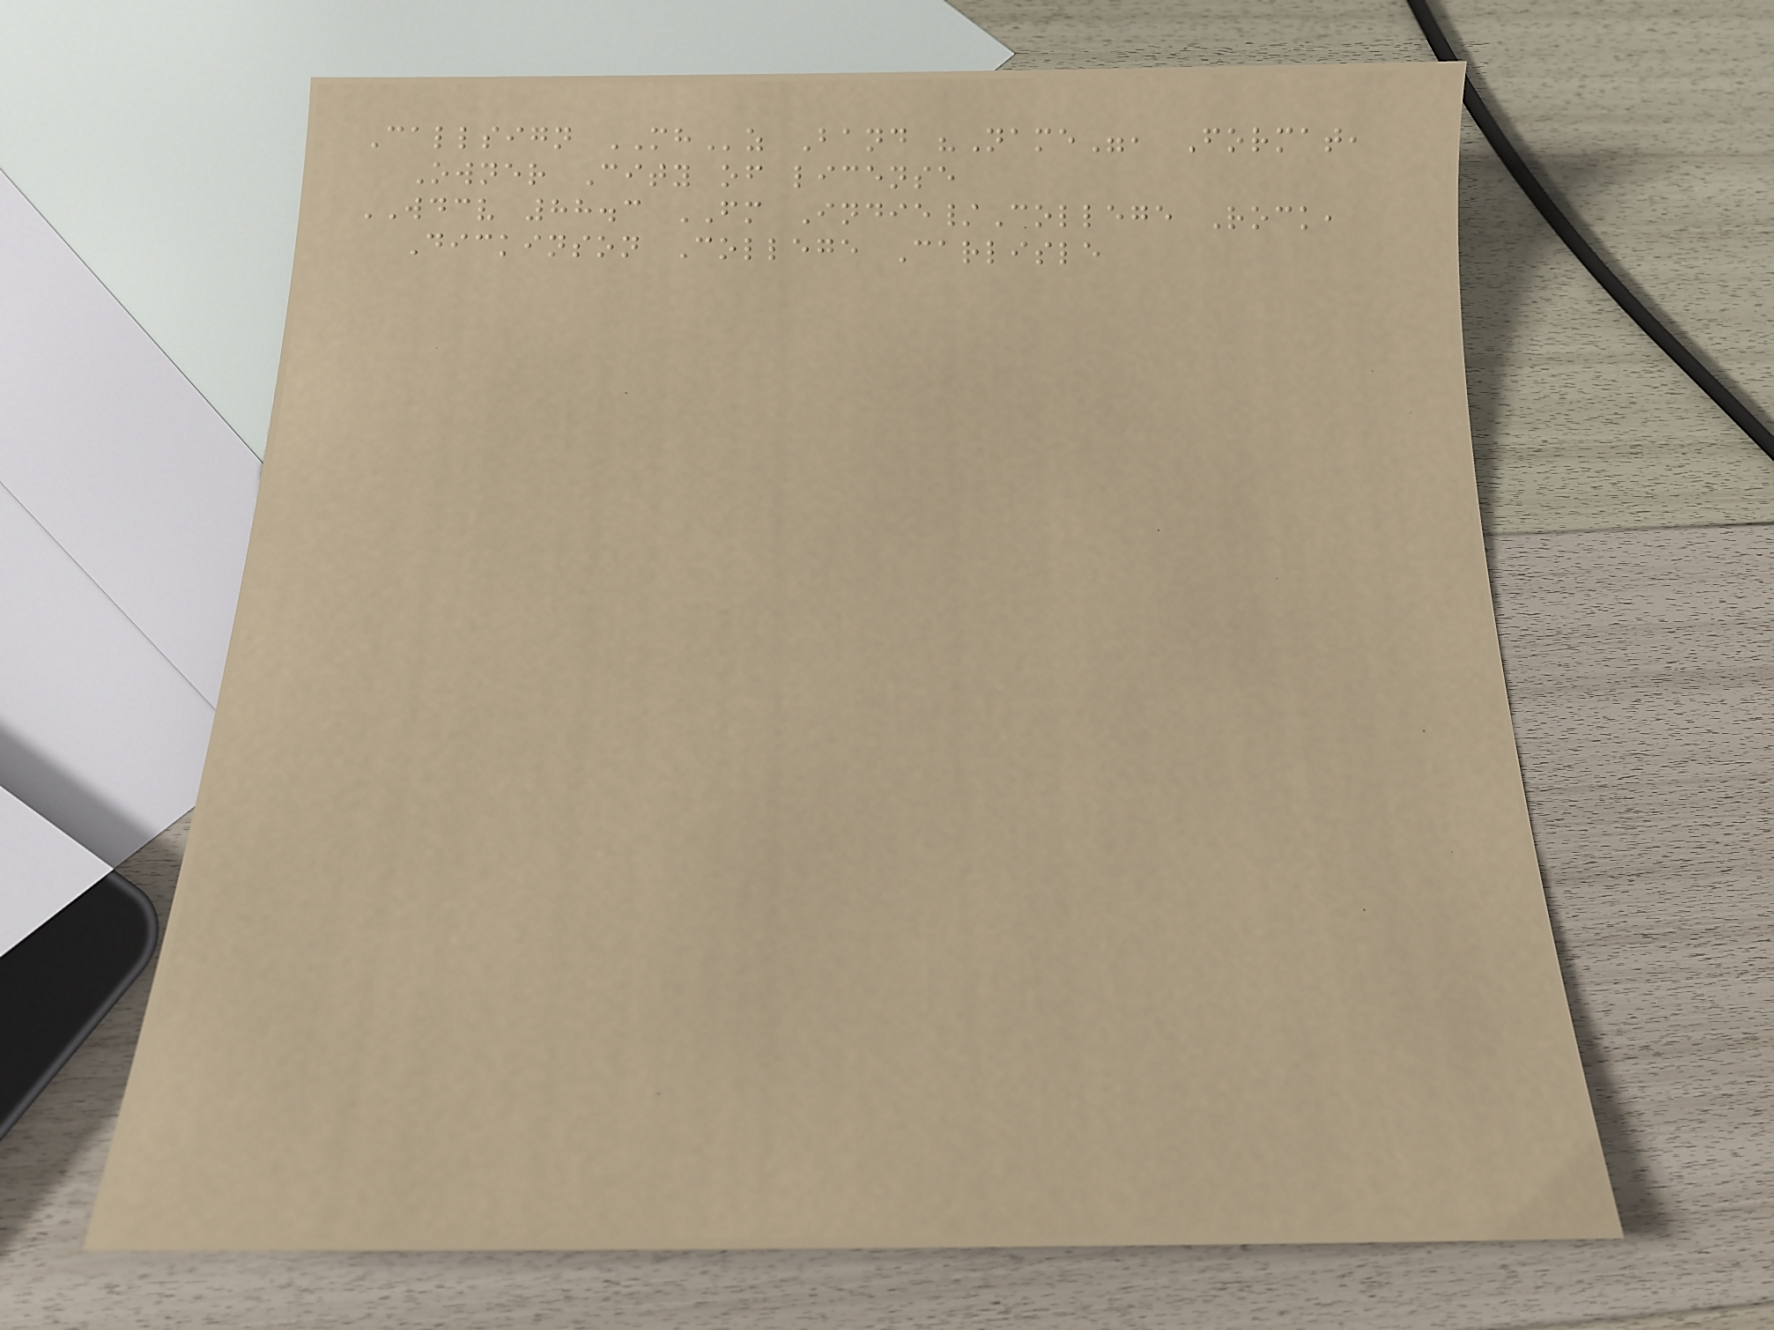Callsign MHz Band "Name", Format,
Owner City of license
WDCV 88.3 FM Indie/College Rock,
Dickinson College Carlisle
